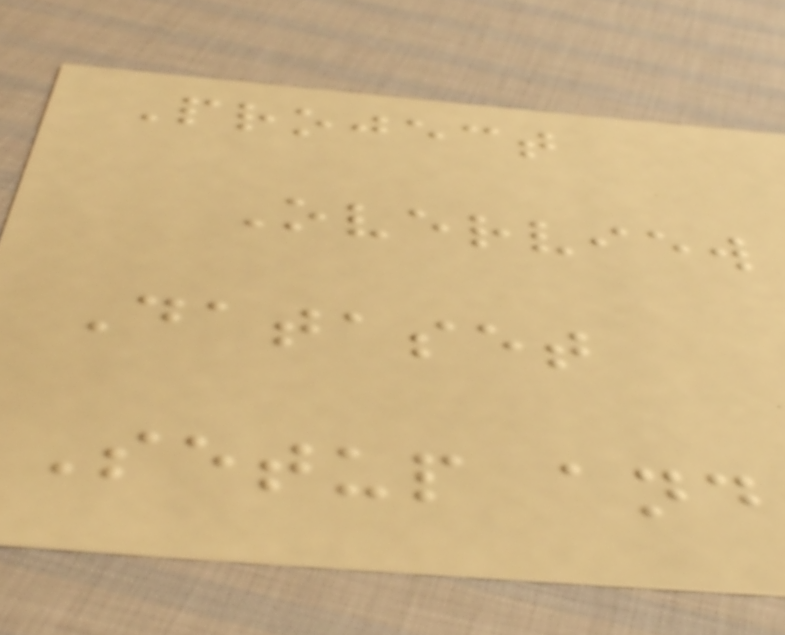Project
Overview
Dataset
Setup and
